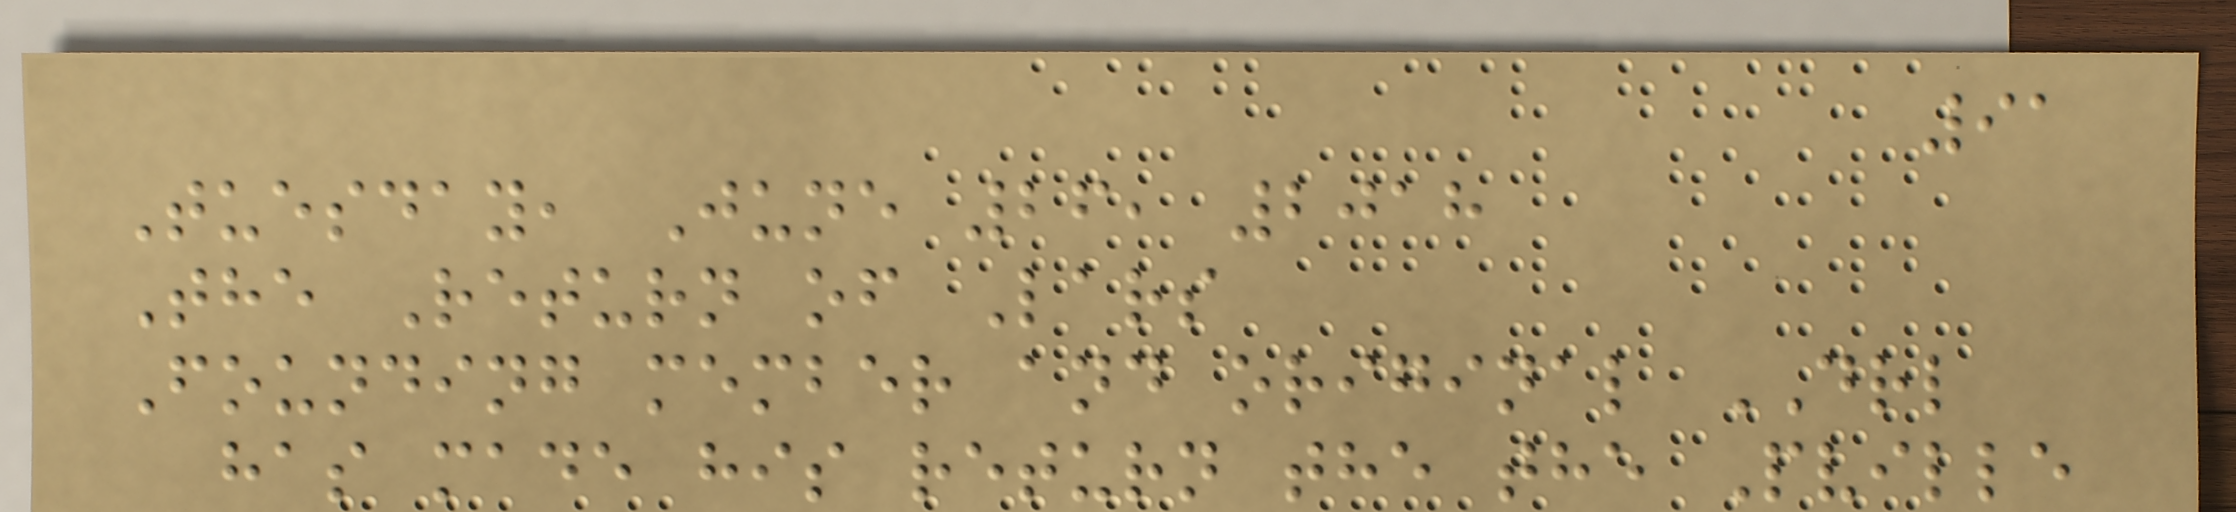91
Tuesday, June 26, 2018
The Return of Lars
Founding member and original DRL
has made his return the the Pville
